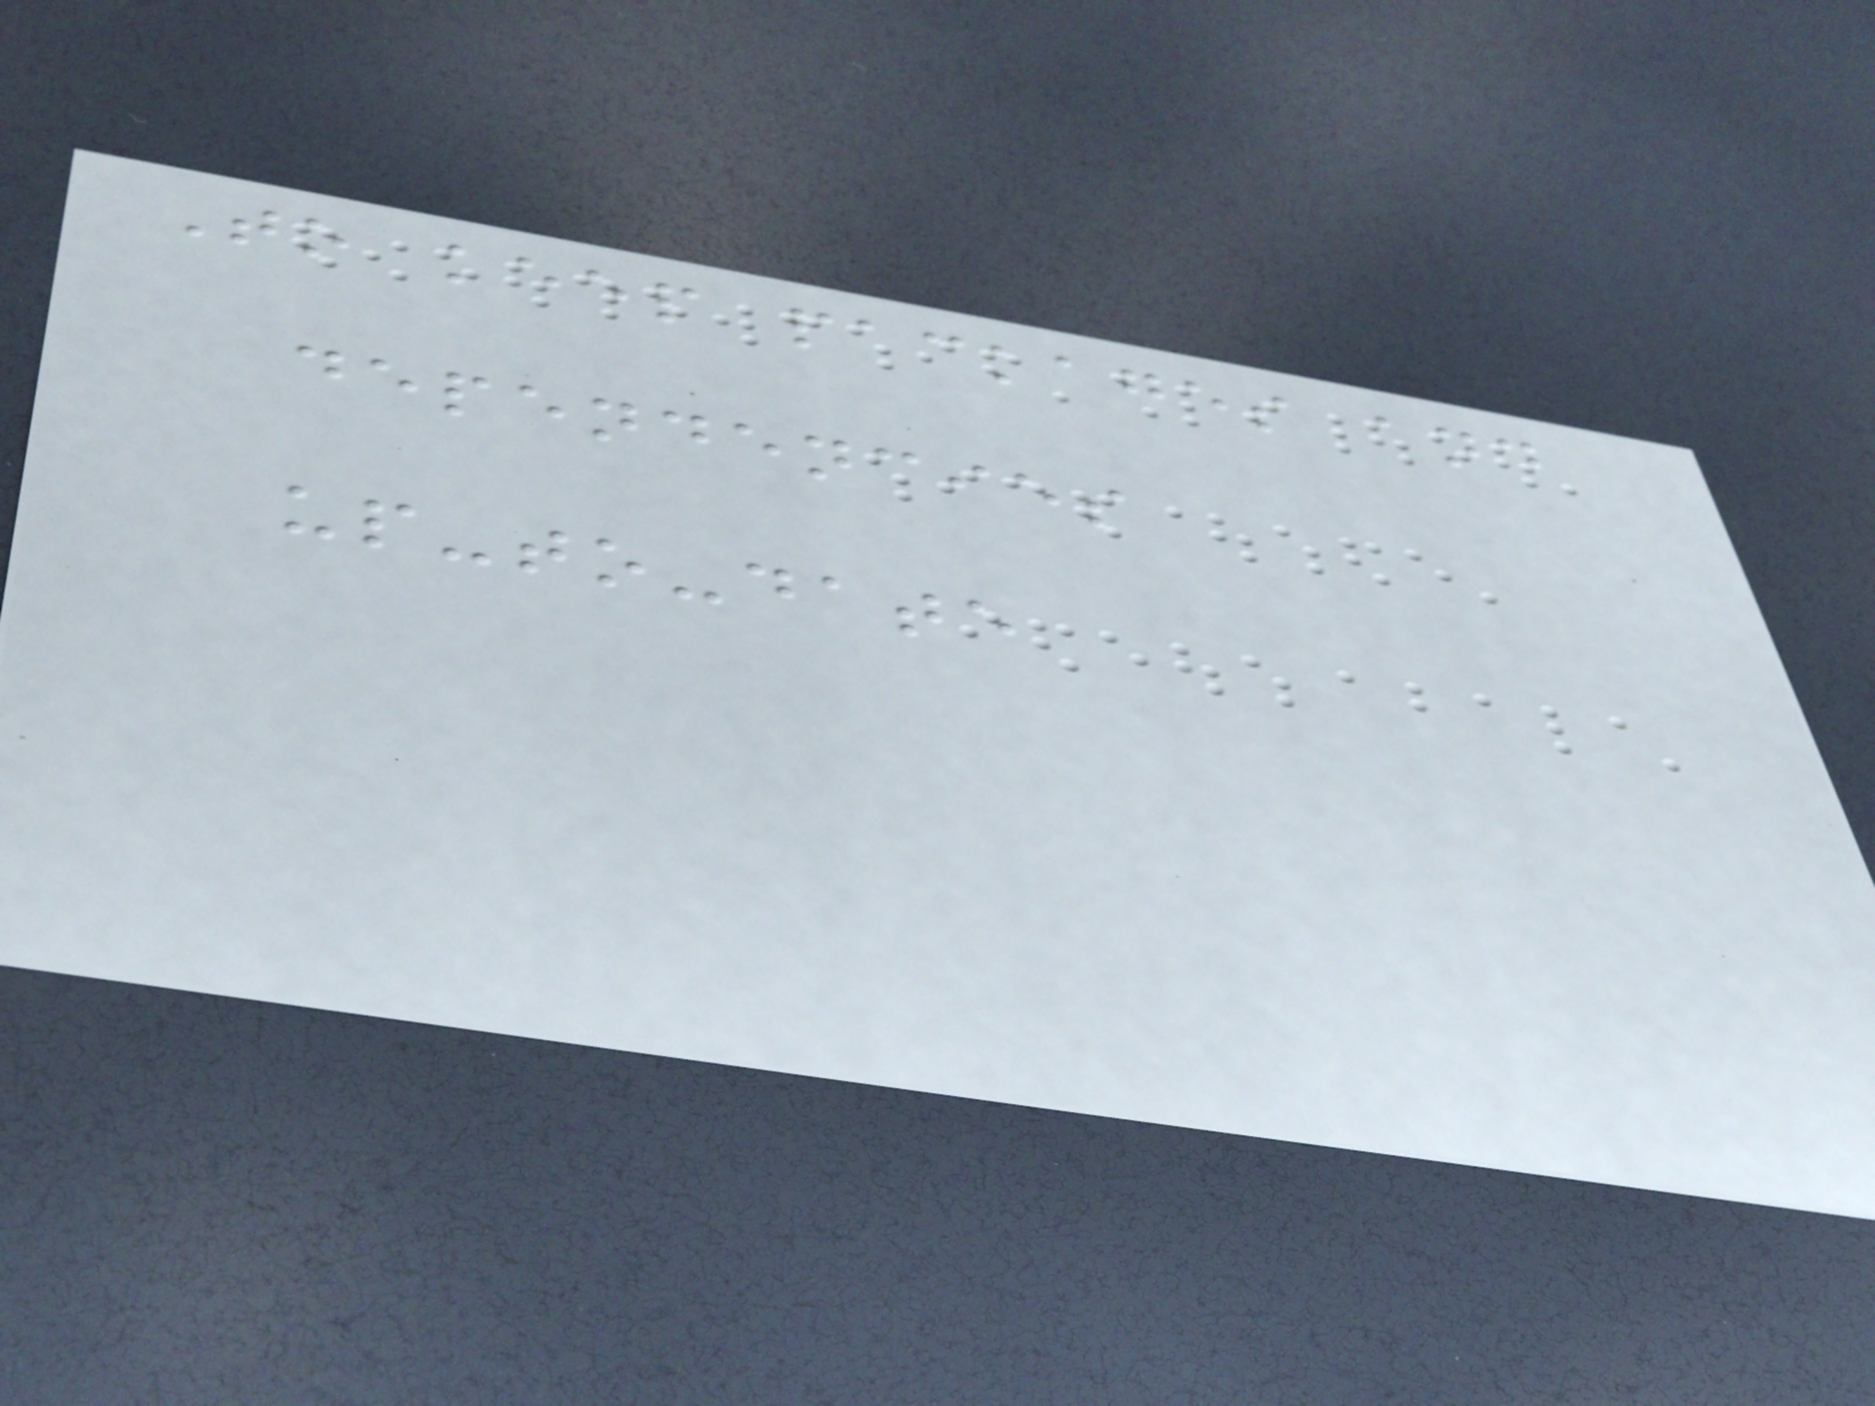To keep packages and
dependencies
up-to-date
